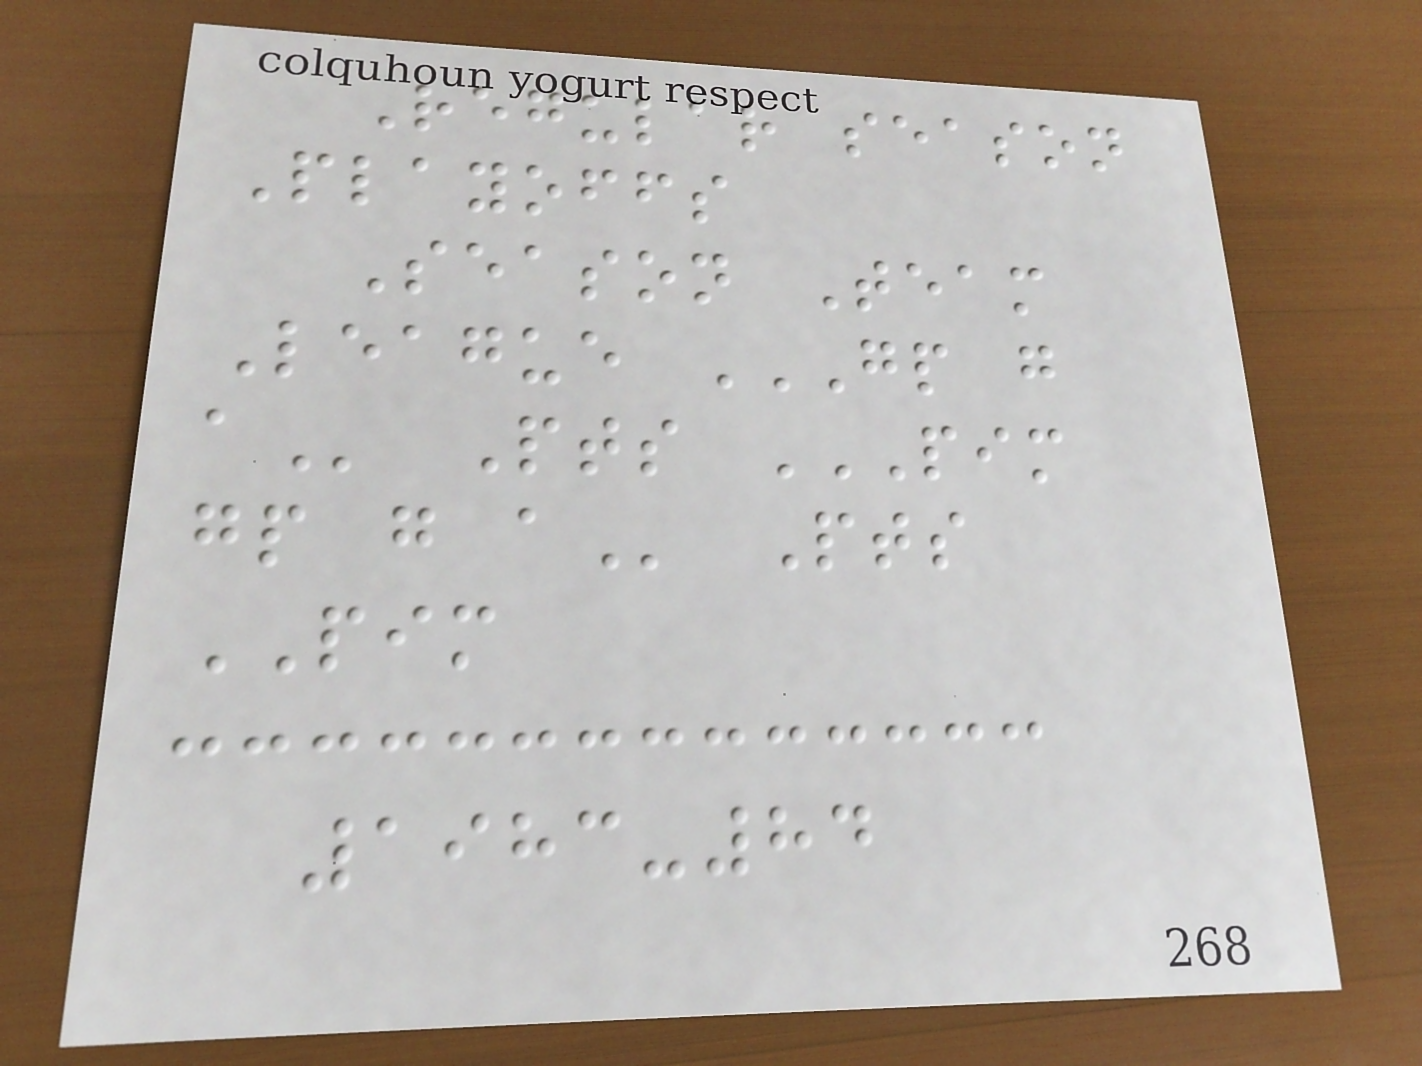Regular season
Playoffs
Season Team
League GP G
A Pts PIM
GP G A Pts
PIM
1983-84
